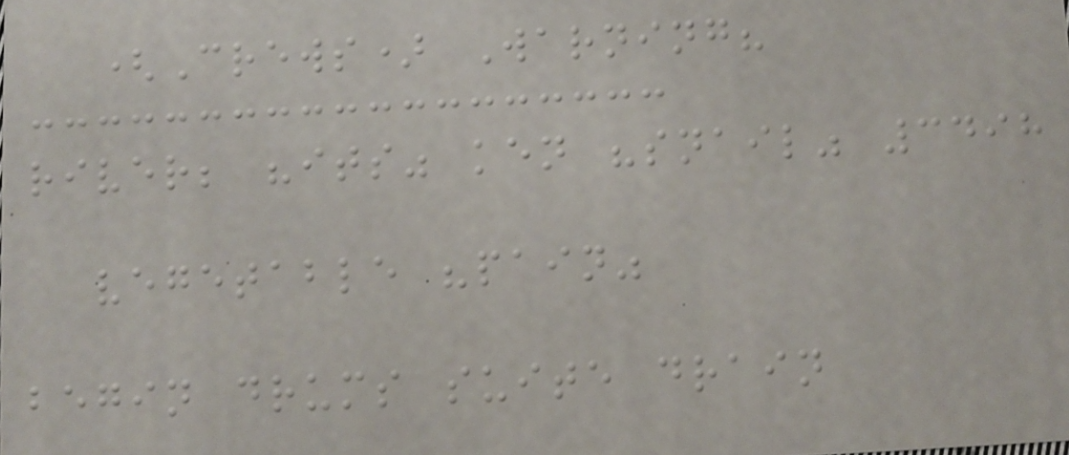(Crews) Warning?
river; "its" ken "snail" 3498
vegetable "pain"
begin drums suite drain
